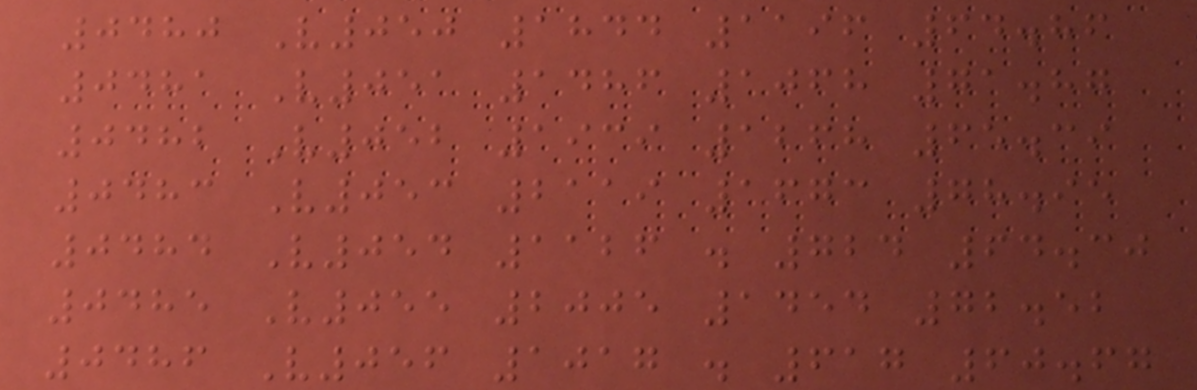0480 V050 1844 1196 64.86
0481 V051 1486 1068 71.87
0482 V052 1939 1268 65.39
0483 V053 2119 1673 78.95
0484 V054 1126 . 724 64.30
0485 V055 2005 1454 72.52
0486 V056 1017 . 617 60.67
